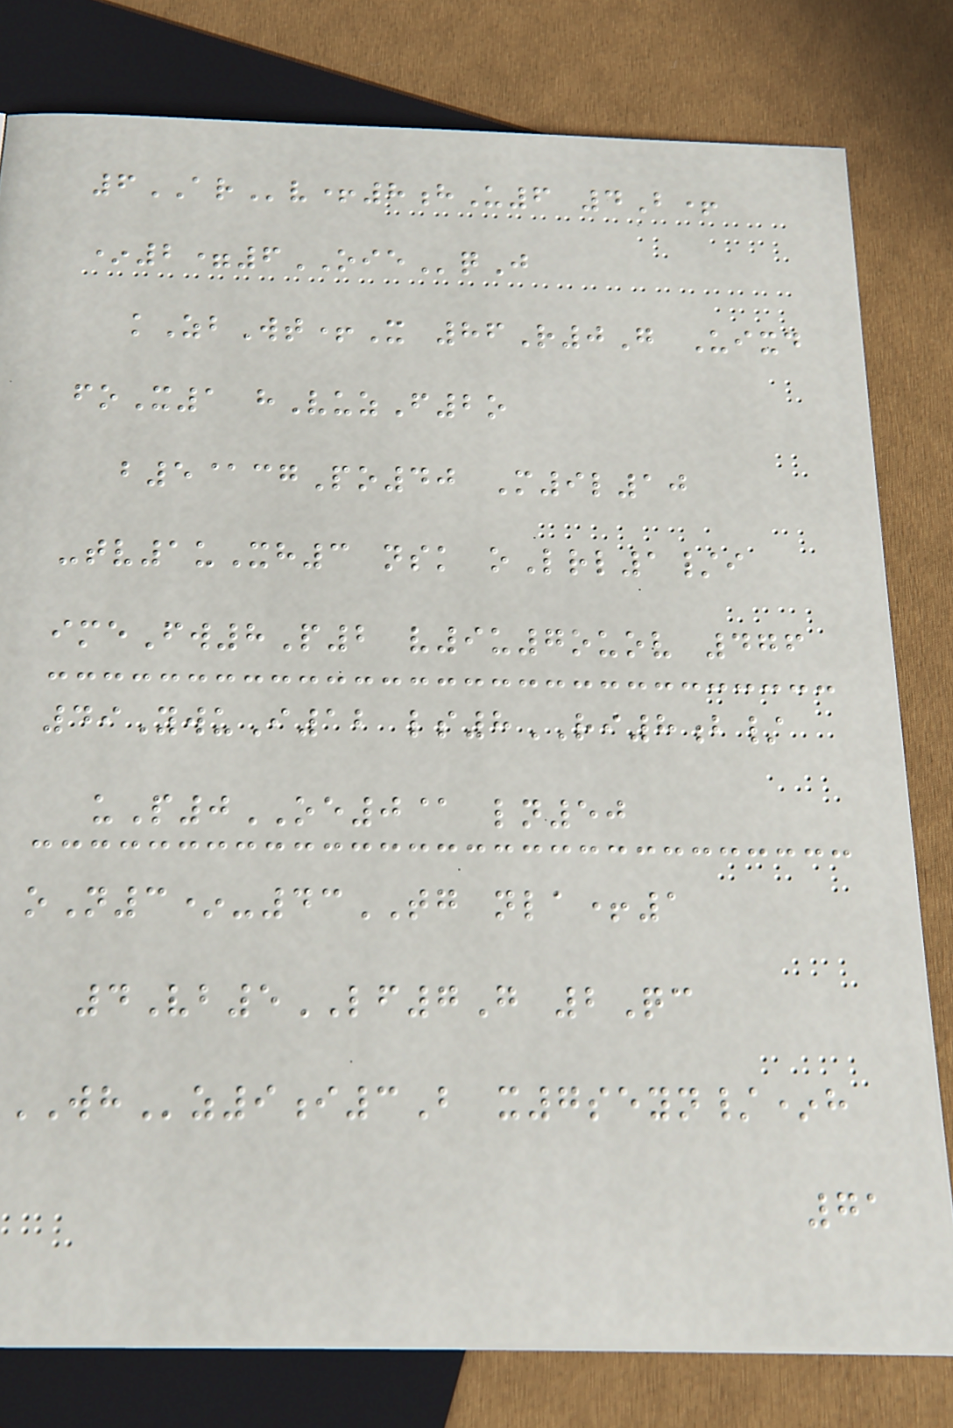6ARv+8hU6 4B+
*2=6OIEqJ
kZbWt+X 86R0G Uixd
foX1 hVuzF2o
b5@cgPo40 M9l10
-tv1uXh3 nsk oLrl1/i
imeFw8P2 v9u7ouov 476
49YwuI12 ls8RI8b/
uP0OE0@ ln50
oN3*-43TG nla+1
4Vb5LF7G 2Qc
WHz9i3B x7seyn/*h
71
